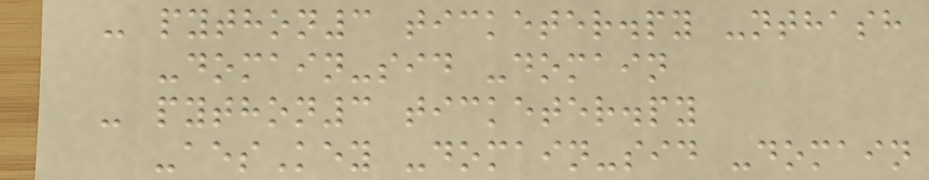- python3 ticketer.py -nthash
-domain-sid -domain
- python3 ticketer.py
-aesKey -domain-sid -domain
